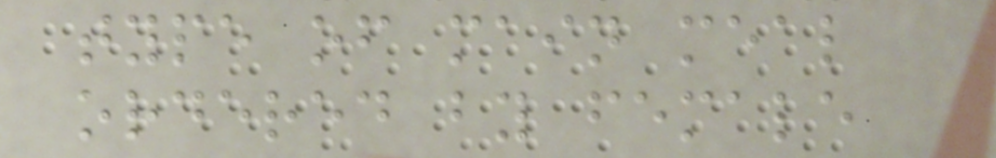type of main meal
ordered by female
